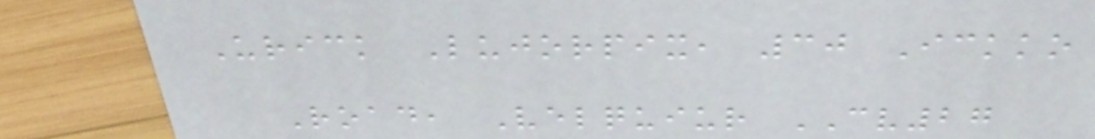Urick Lujorpix, 30 Ickko
Road, Velquiur CV27
